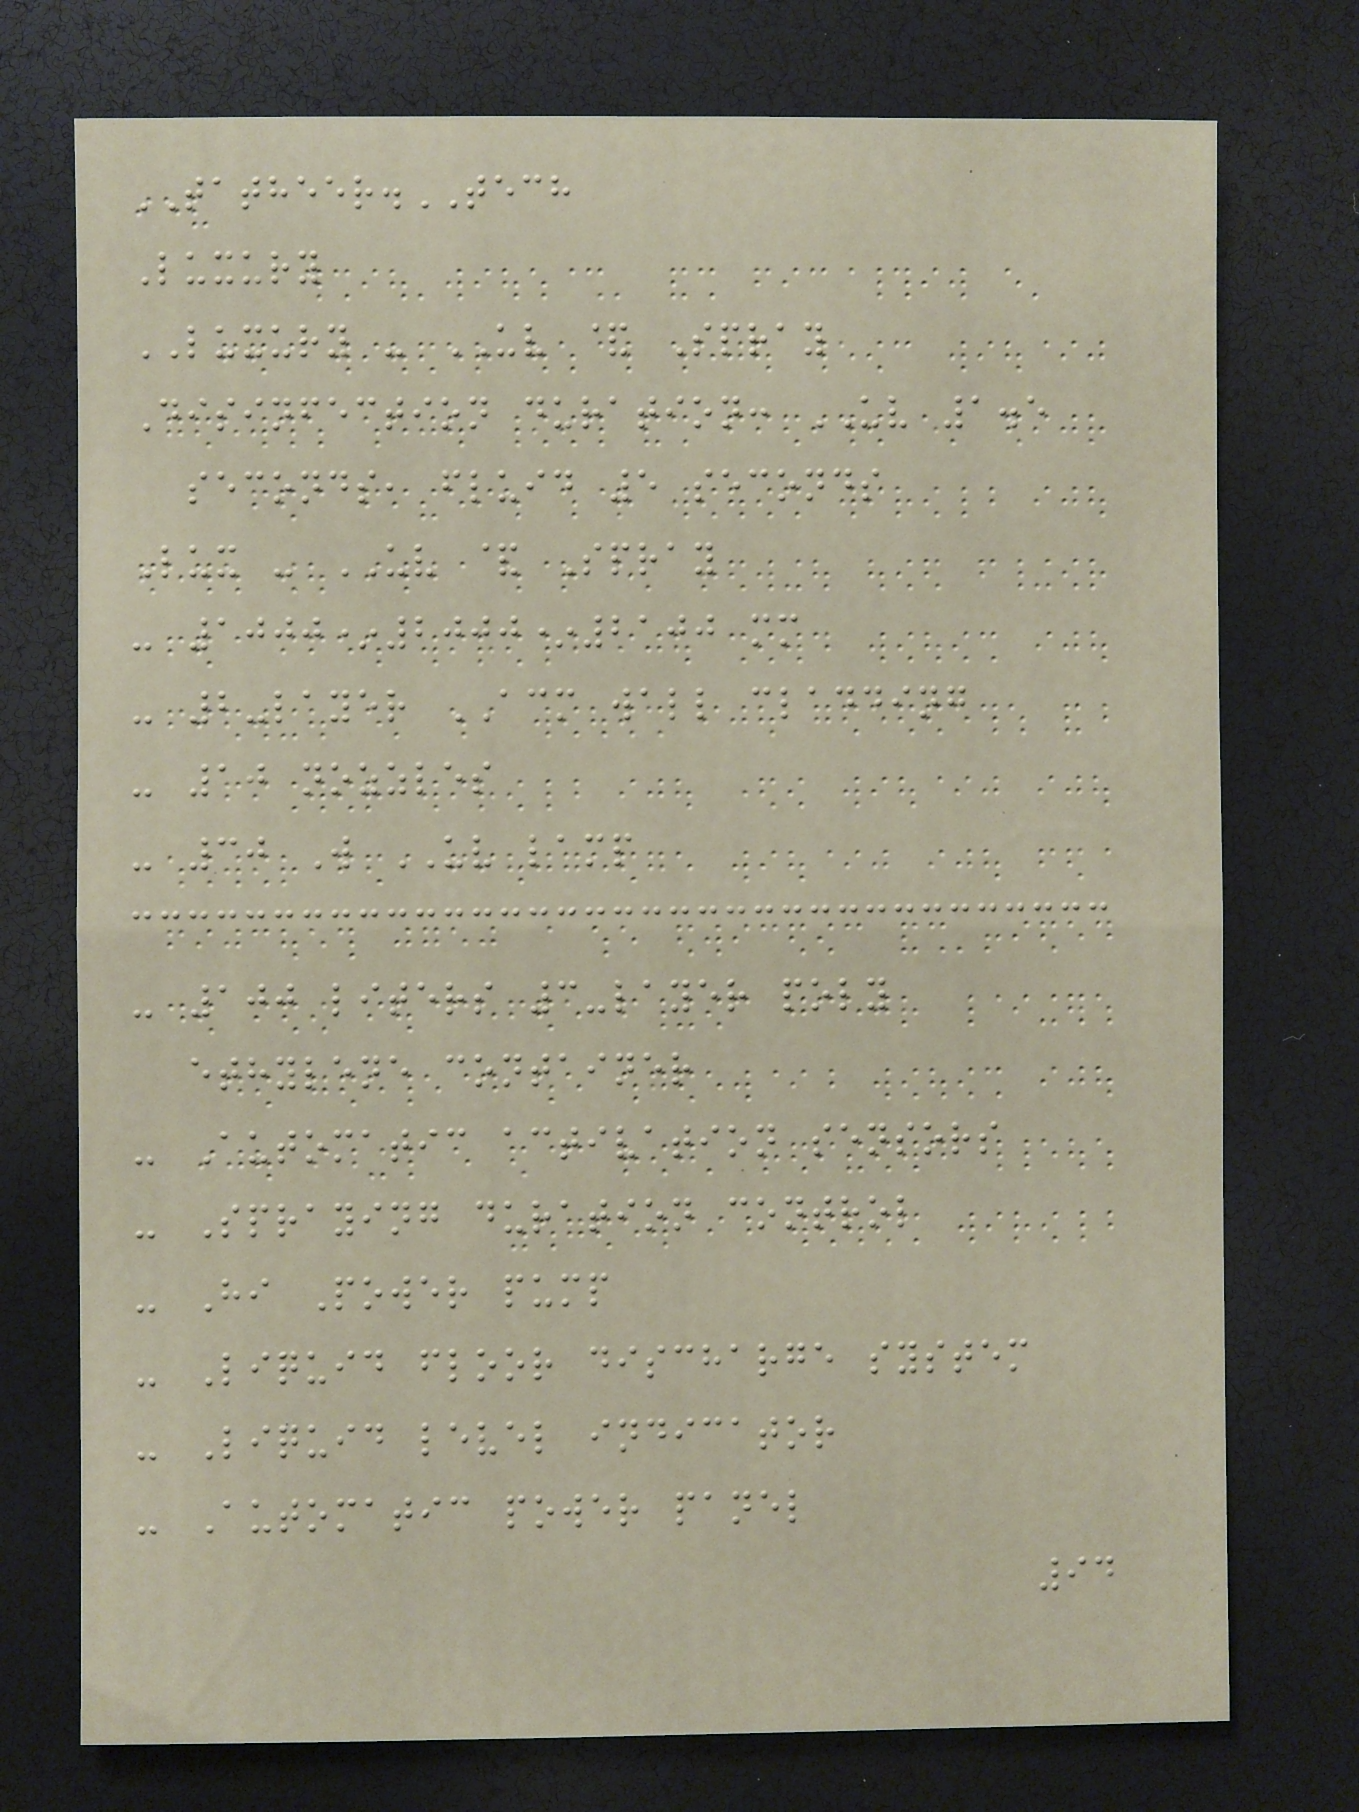TATHEER.TECH
Luxury
LUXURY - UV & Spray
Disinfection duration: UV 1.5
seconds, fluid 5 seconds
Lux - UV & Spray
- 1000*2000*2100 mm
- 2-layer ACM wall cladding
- 10 nozzles
- 30 W UV lamp
- 100 liters 3-layer poly
ethylene container
- Automatic activation sensors
- Spraying duration control
- Hi Power pump
- Liquid floor discharge system
- Liquid level indicator
- Automatic power panel
94
